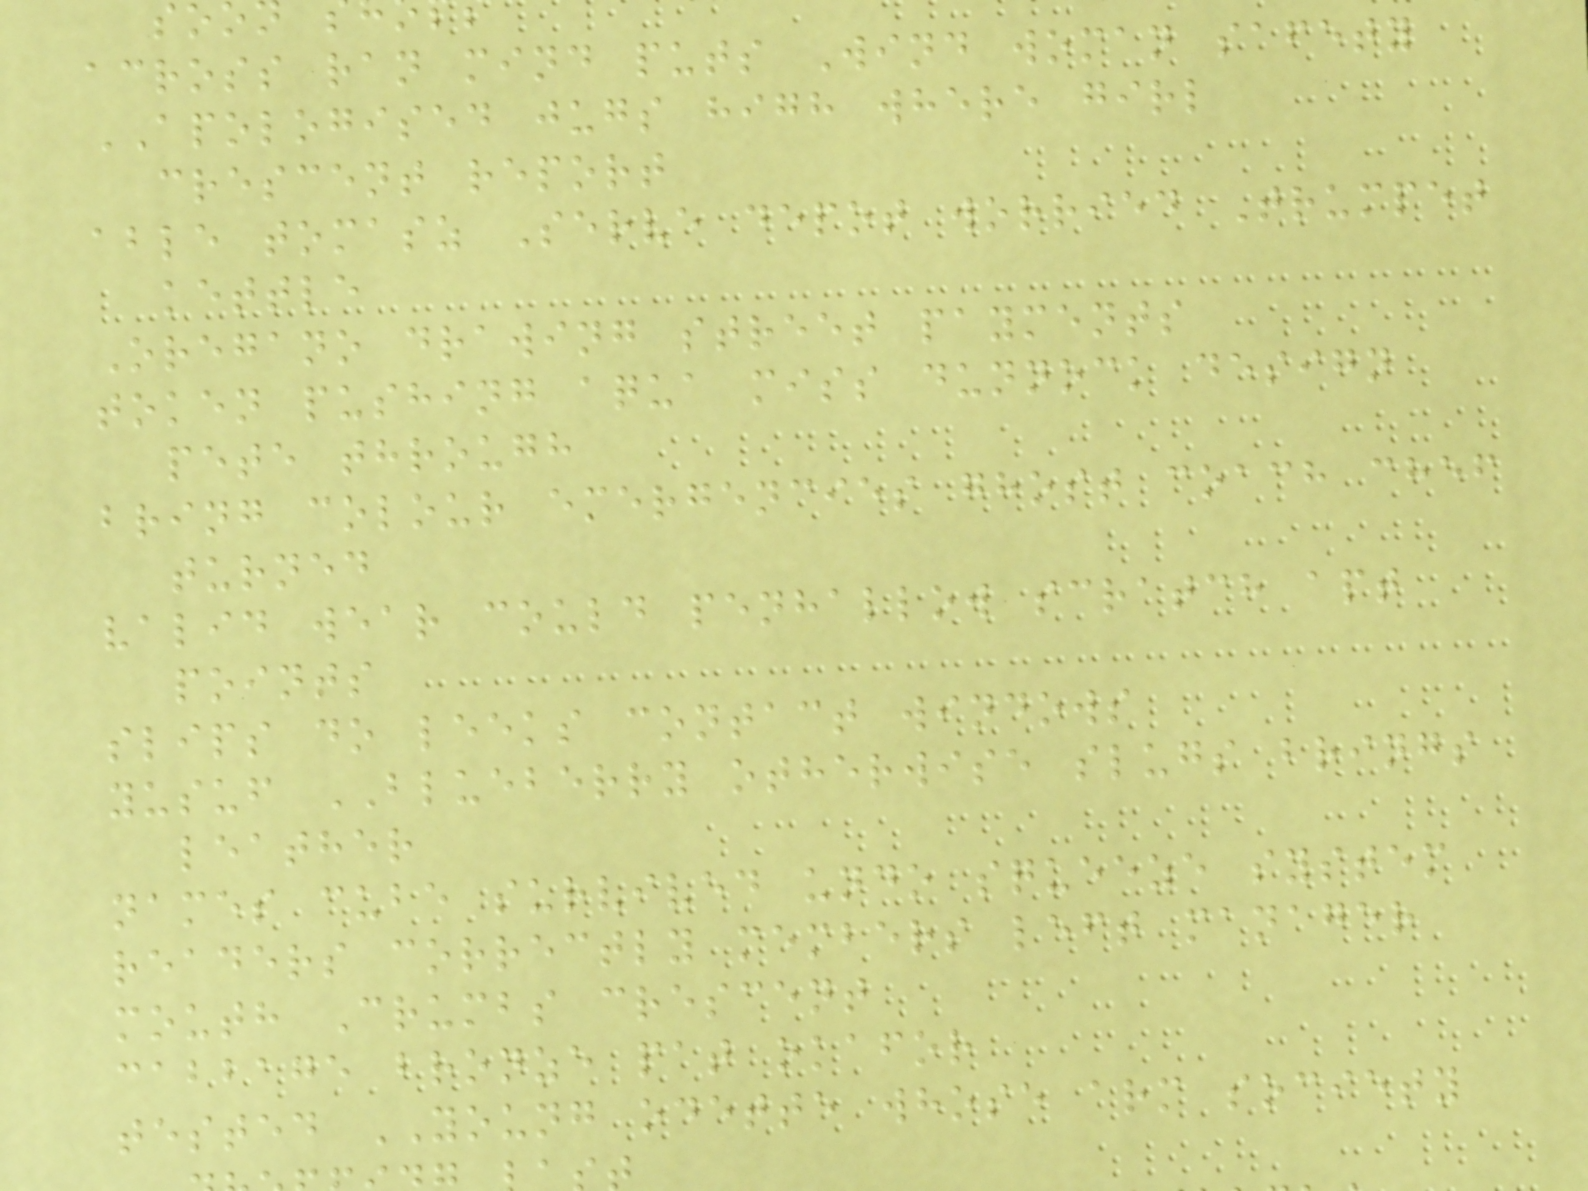across ran mind puts Wind woman safety
APOLOGISED jugs high where girl
crescent report
able tomasz Serve depot worried Trumpet
kettle
Oregano drawing street payments
token pushing aqua miss dunnock design
pete through
bring colour emergencies ghost coach chef
turned
valid wear could penhallow scratch apt
points
slips do leeks contact windows
yusuf BLUEBERRY otherwise slugs brings
leather
names cube survived undo squeeze system
readers correctly members left manager
mouth Crumbs crescent
cabbage bronze pat okafor
tested YOUNG odette whose arm society
